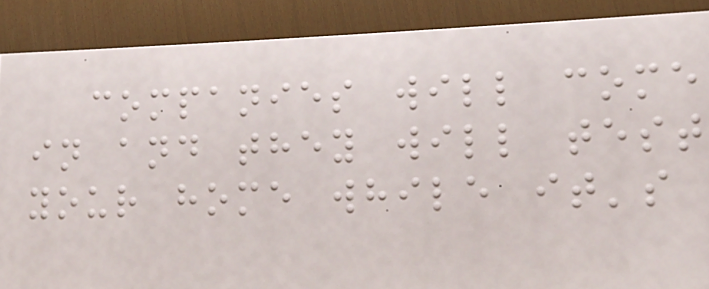companies will come
in and they will test
your home while it's
